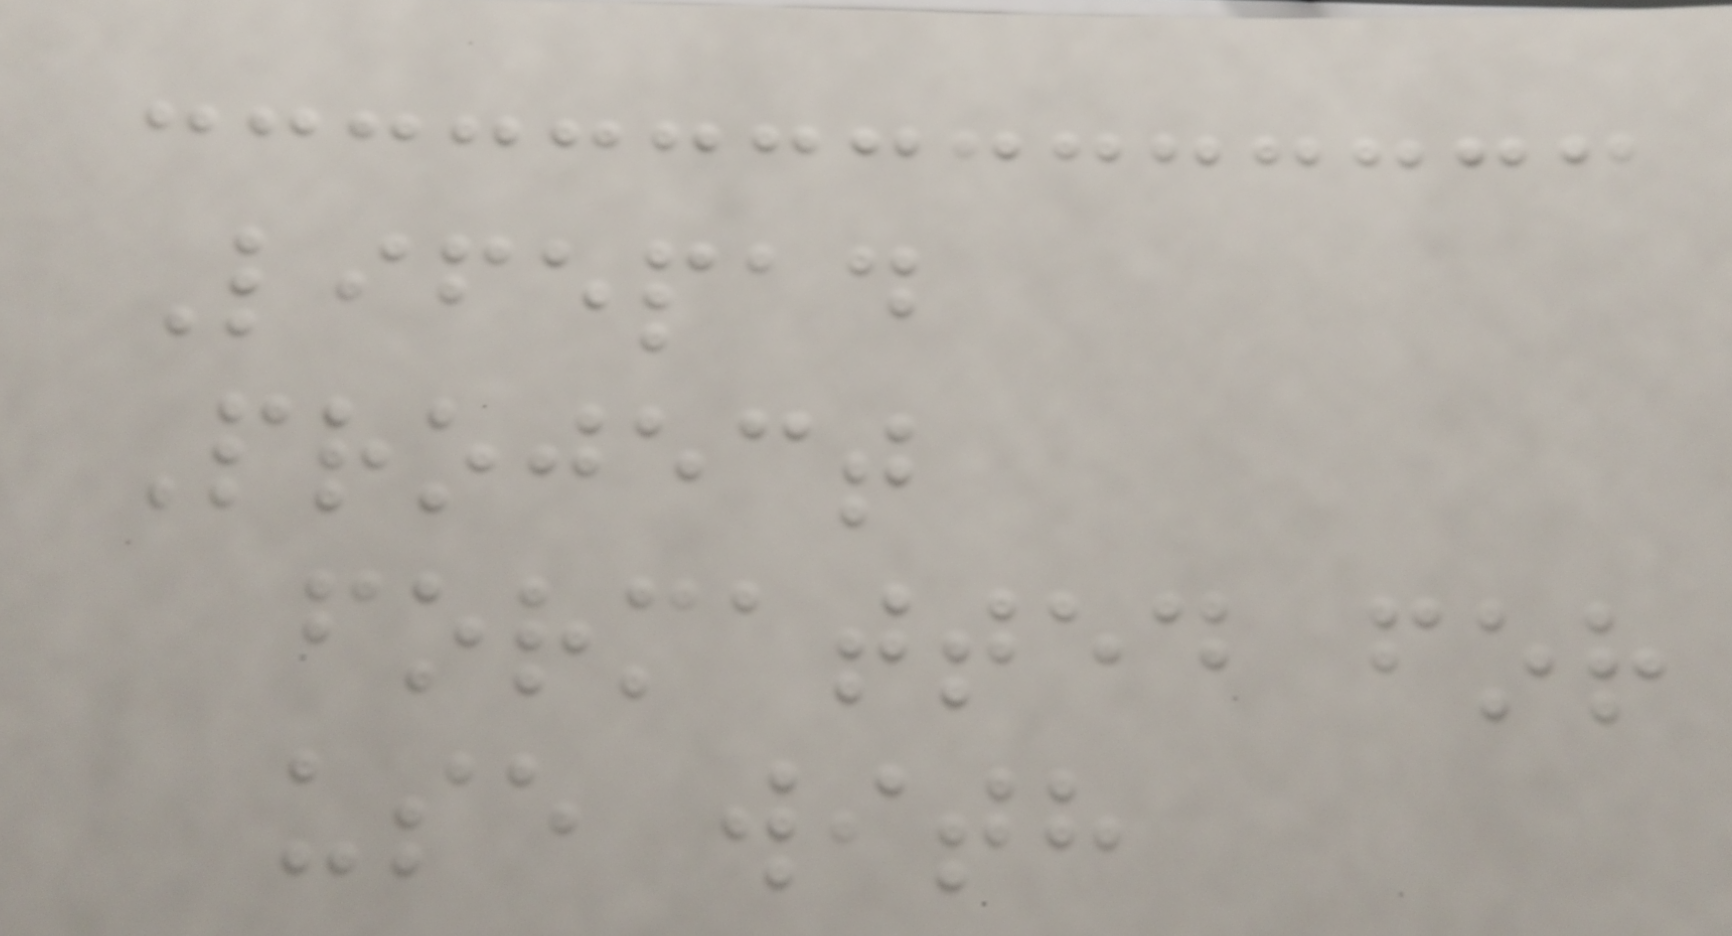Lifepad
Project
formatted for
use with
